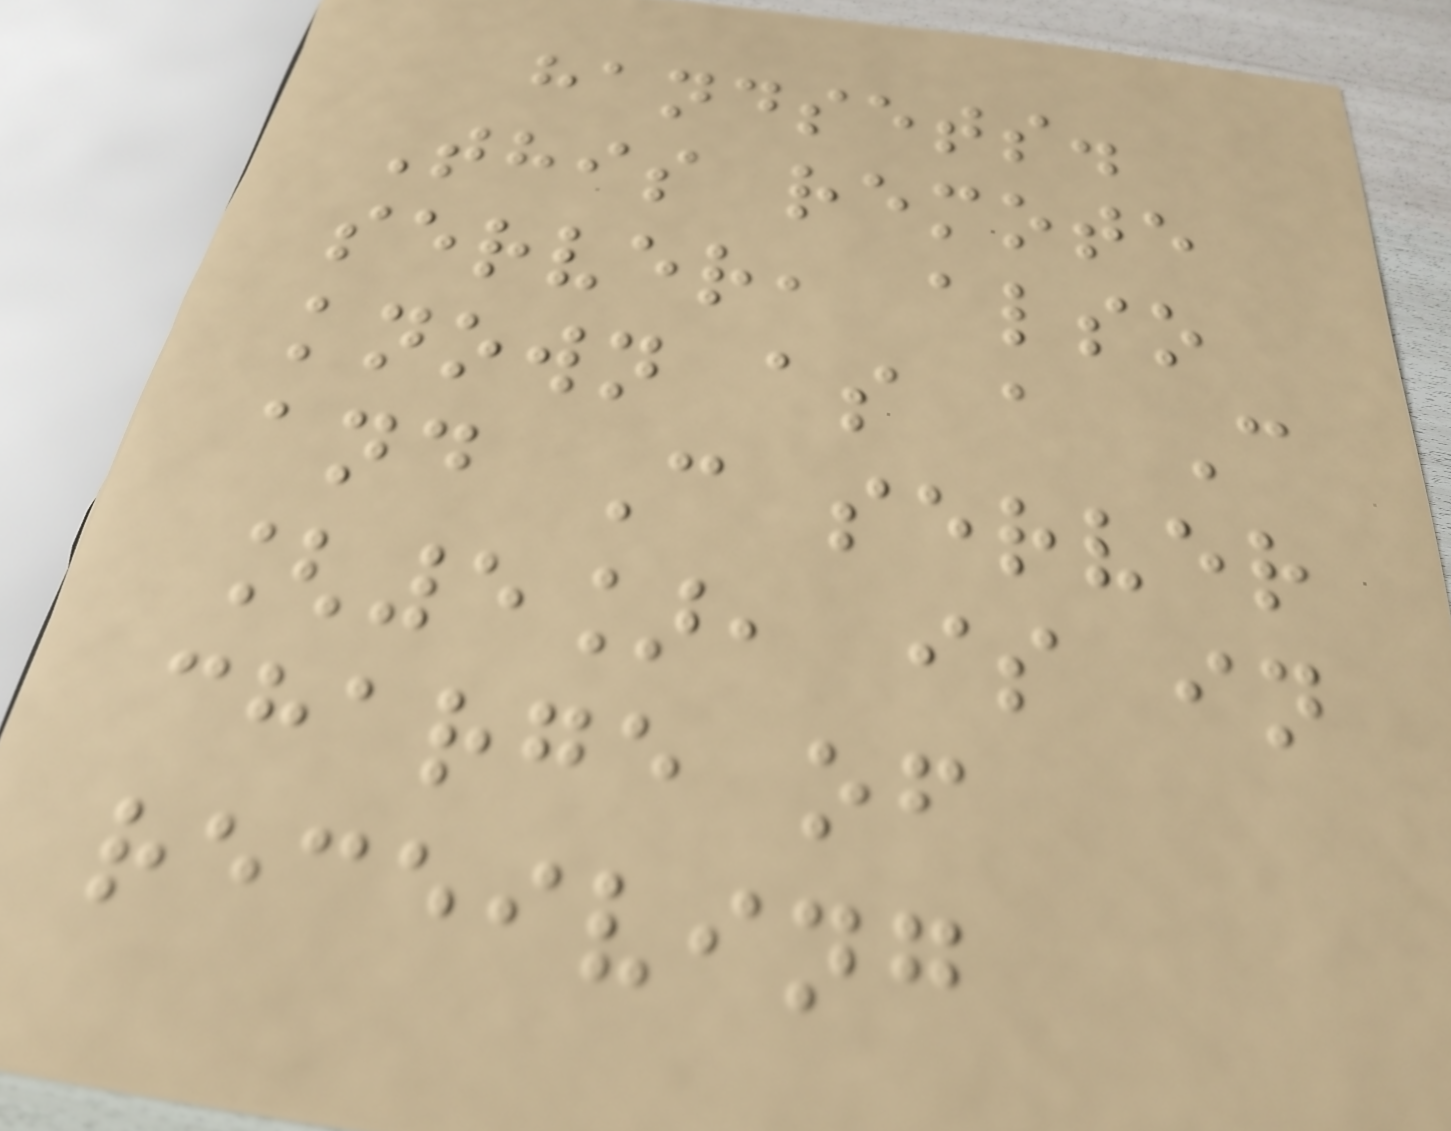handsets.
This remote
server, also
known as a C
and C server
[5], is in
charge of
receiving
